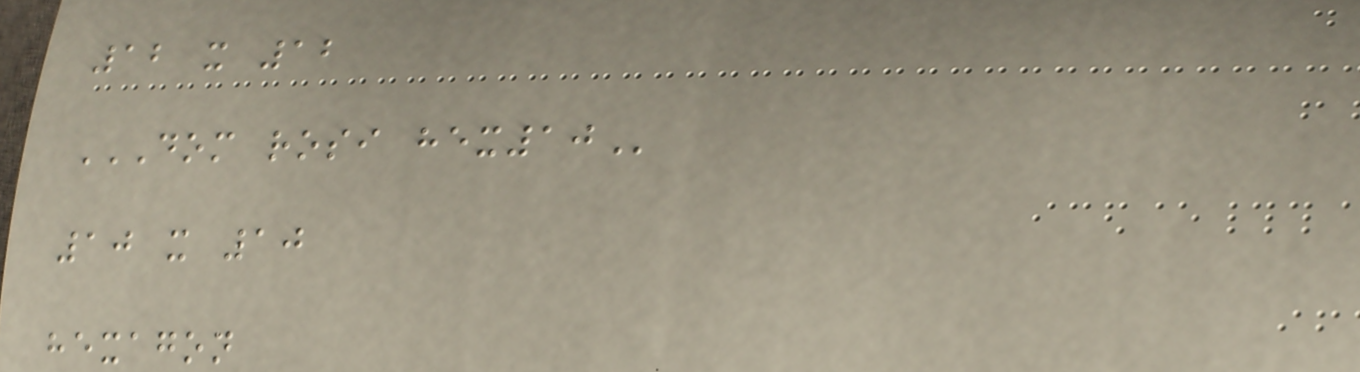12 x 12
DOM ROSI HEX10
10 x 10
hexagon
